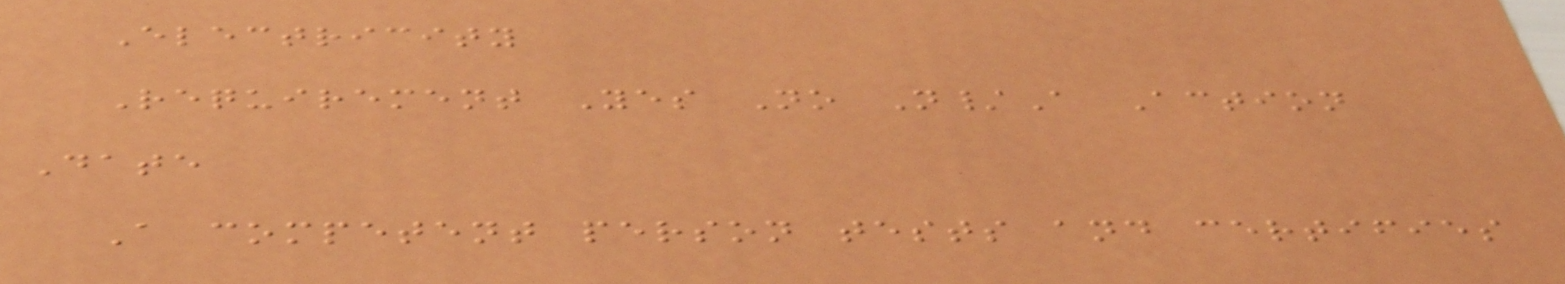Electricity
Requirement Yes No N/A Action
Date
A competent person tests and certifies
